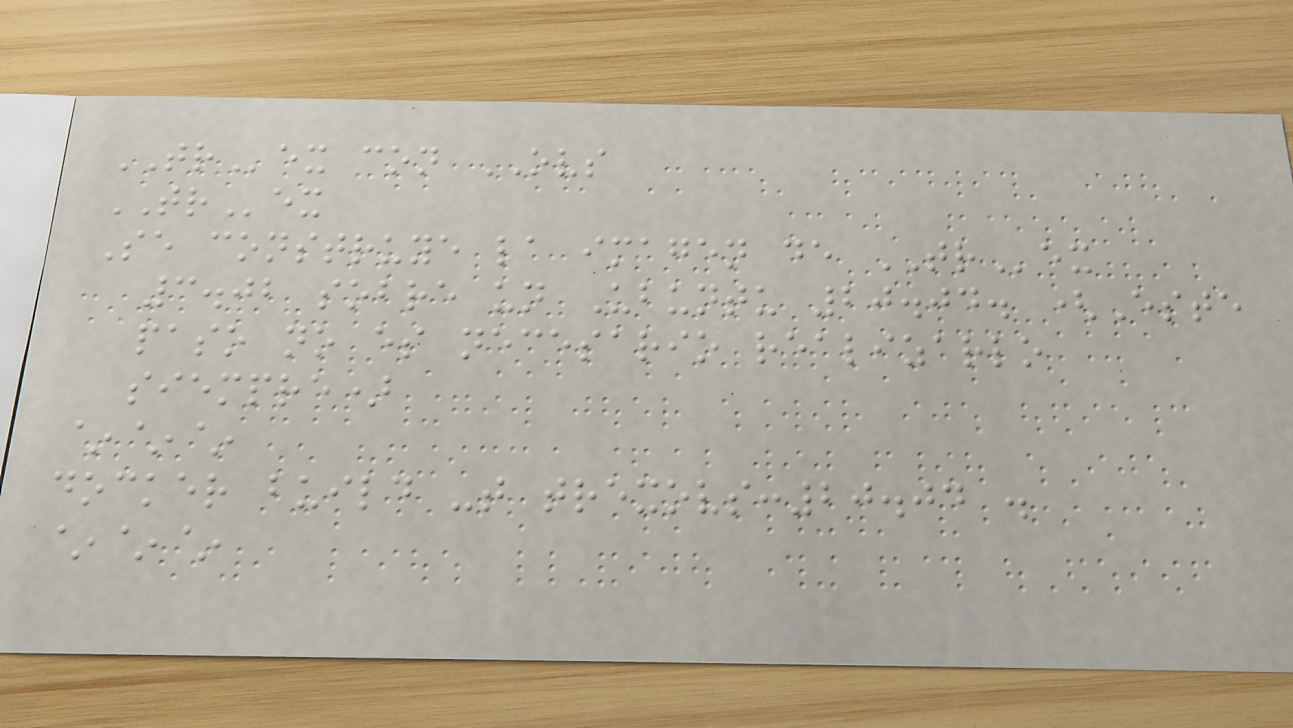TRex con OVS
TRex
Se construye la imagen de TRex
3.02 sobre un Ubuntu 20.04. (Este
paso no es necesario realizarlo
siempre)
~~~
docker build -t trexovs:20.04 .
~~~
